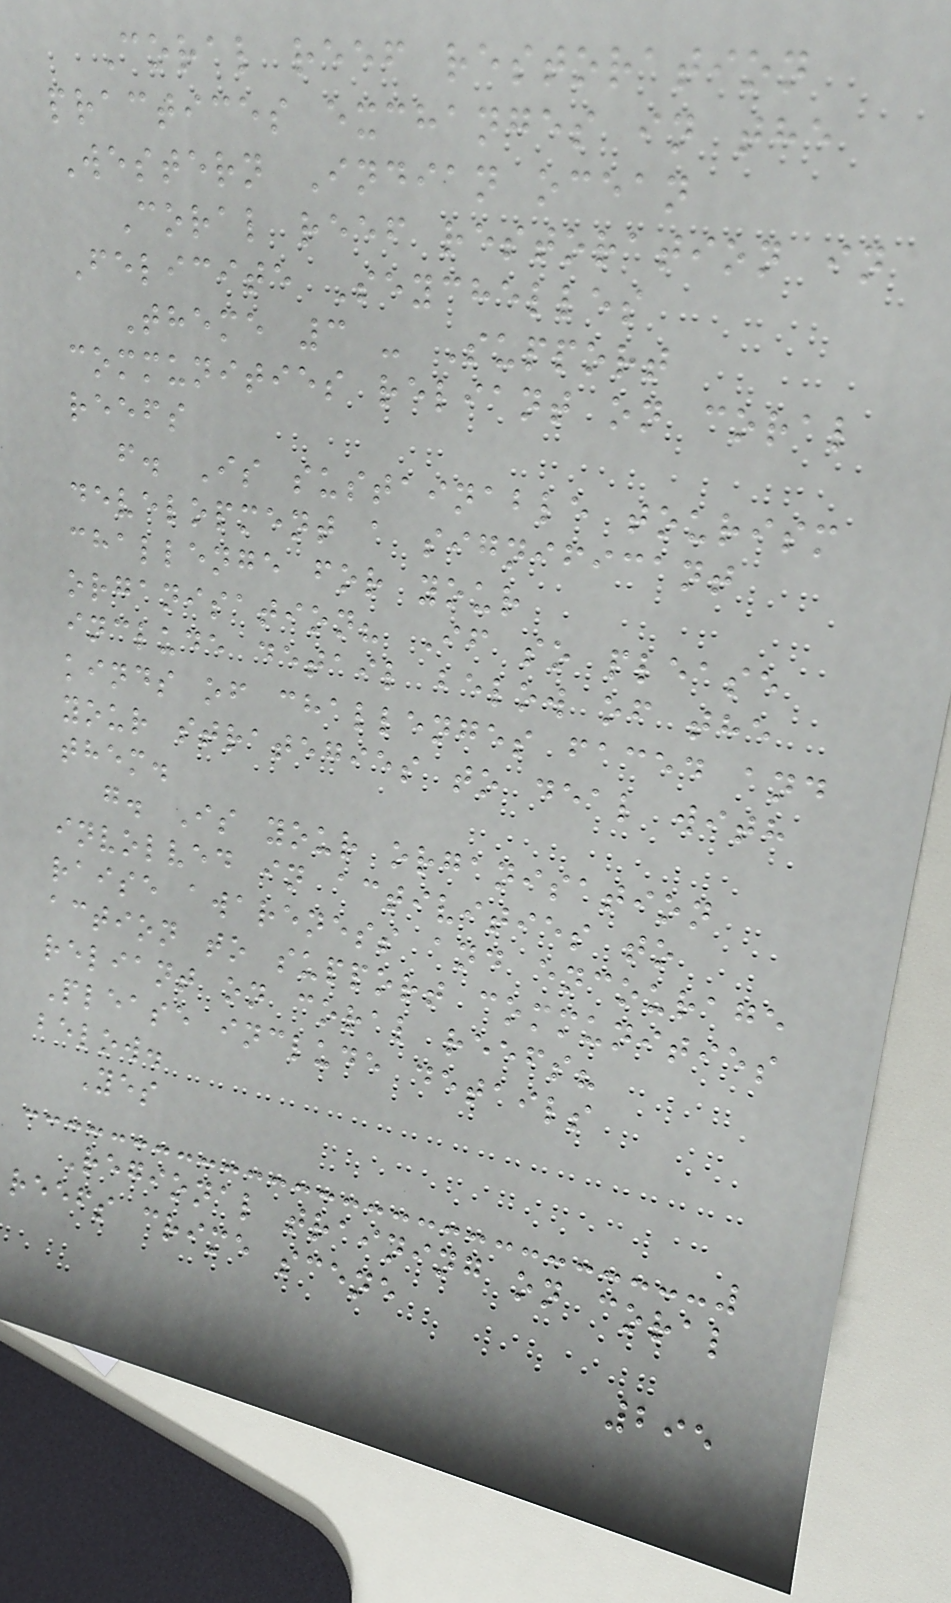Coral reef restoration
practices exchanges in the
Western Indian ocean
Coral reef restoration in
Felicite Seychelles
Theme 3 - Support
communities reliant on coral
reefs
f. Is sustainable tourism
development a significant
challenge for your
organisation? If so please
include detail below of the
kinds of challenges faced and
your strategies to deal with
them.
g. Is your organisation
involved in activities to
raise awareness and encourage
action to support communities
reliant on coral reefs?
Please include details
below.
Yes
Regional training on coral
reefs crime scene
295
